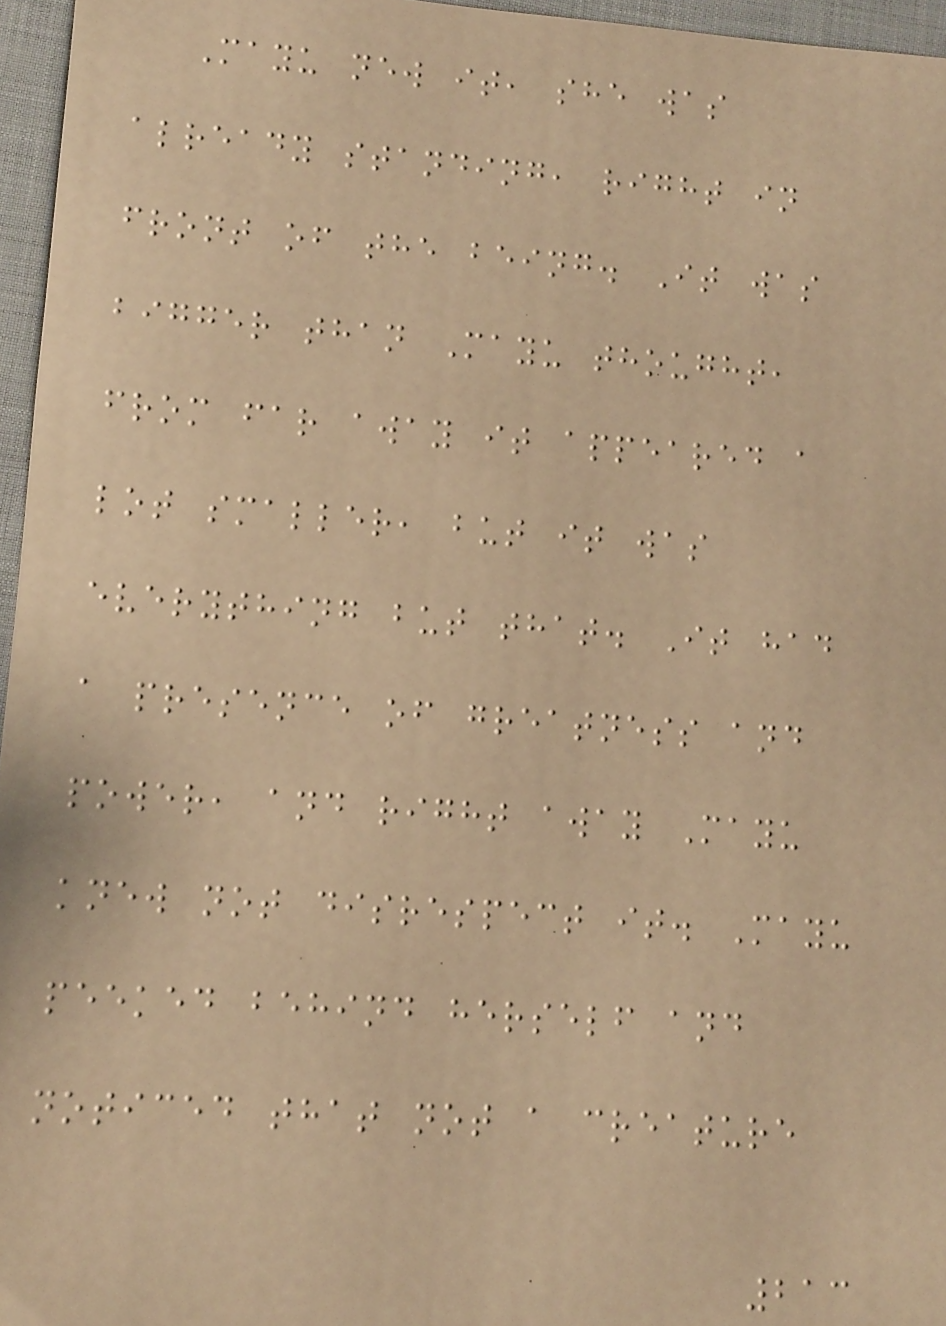Mayu new it, she was
already standing, right in
front of the being. It was
bigger than Mayu thought,
from far away it appeared a
lot smaller, but it was
everything but that. It had
a presence of greatness and
power, and right away Mayu
knew not disrespect it. Mayu
peeked behind herself and
noticed that not a creature
213
